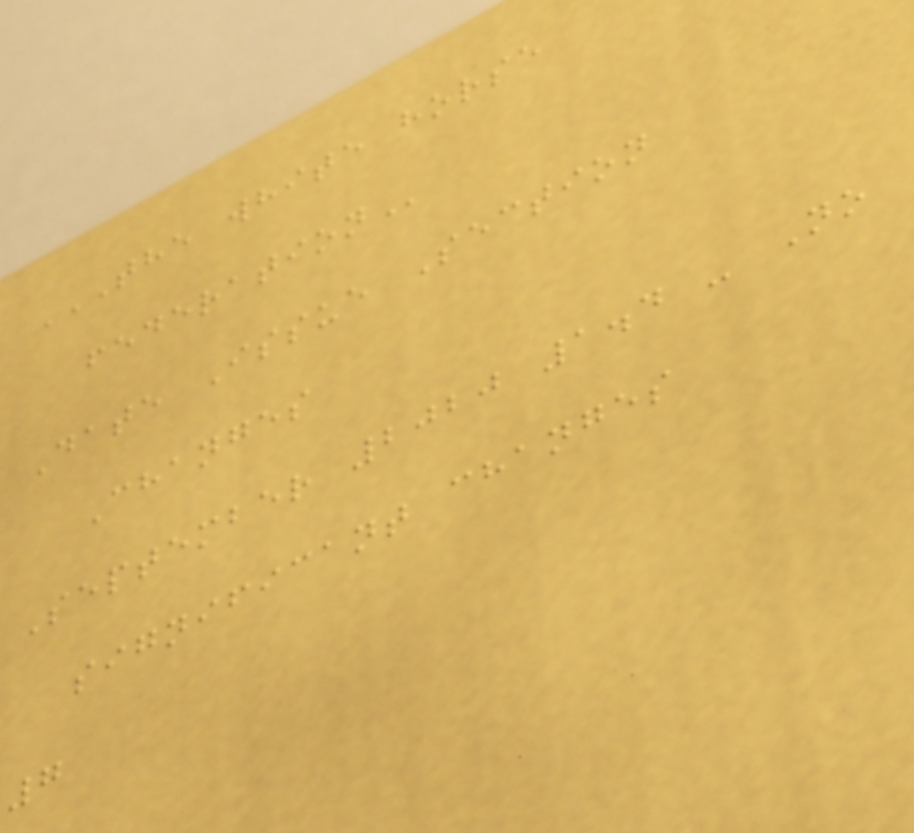THE WHITE HORSE
FEDERATION
Date Issue Section
Changes
September 2020 1.4 - No
significant changes
7
